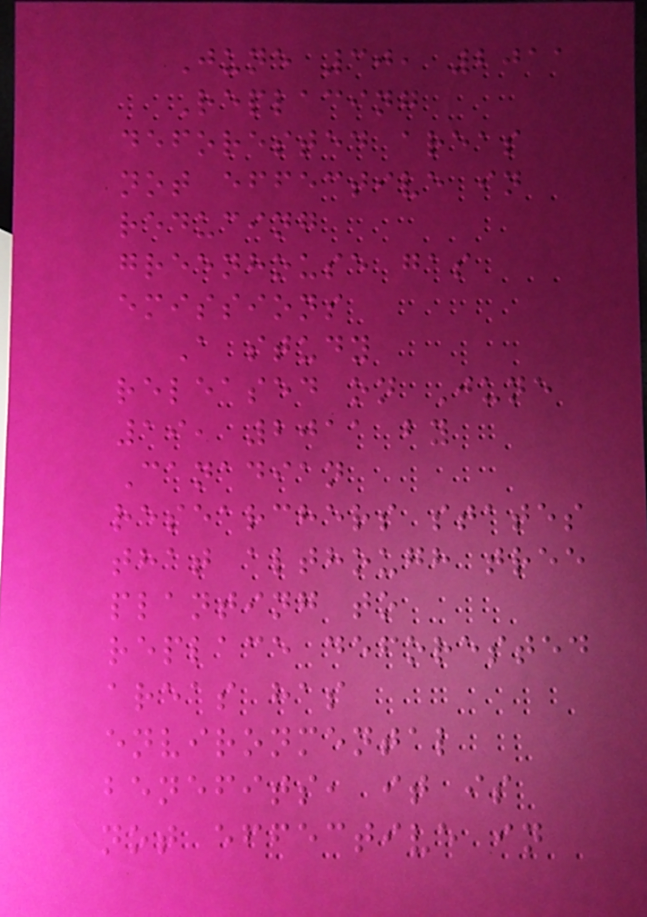June 30, 2011
Replacing
deforested areas
not effective in
reducing
greenhouse gas
emissions
A study
released on June
19, 2011 by
Canadian
researchers states
that although tree
planting to
replace deforested
areas has
environmental
benefits, it is
not effective in
